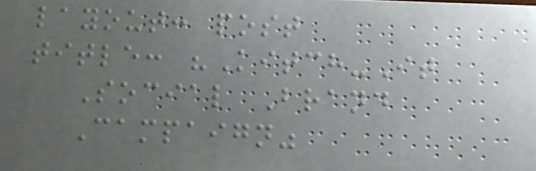layout: post
title: "Kitch-It
Social Brand
Campaign"
